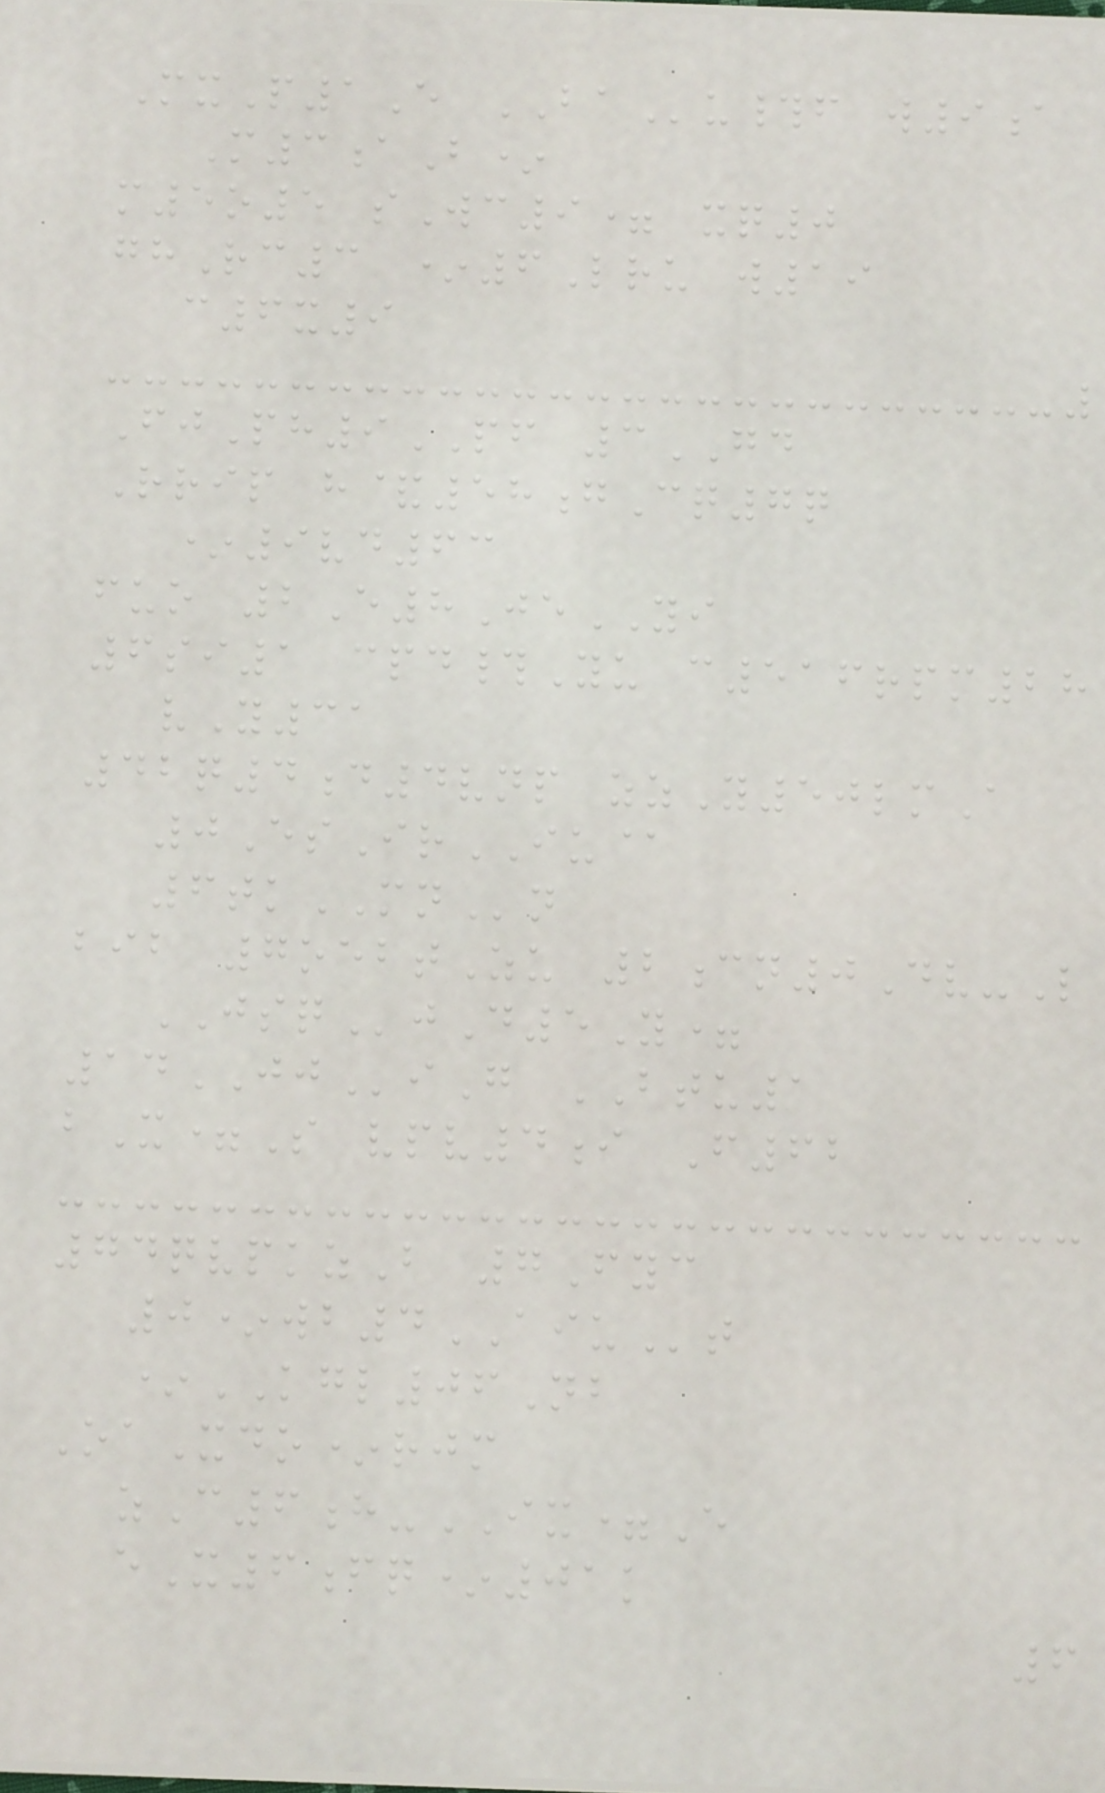MxP1E BAu#f w9a
M3aB*
m5o5 sWc9= xq0
ghRc3 *6Lru w19
c6x9
FjPh9PF 3GD
Rrip h&58gCq7q
*9vd63
fuo 2E8JeYI
6si1 cpd#Yu c516rpm28
vY31
42q4d4vnp zzY50lmA
0EsIrIU@
6tkMNn
bib 7oebtZu 2cn0Dv-L
JSQjD5Y=
14JJiG BTU1
bX=S vpv4i F62
74qvpkzB 7Fyc
0*wb4AIUt
*KGL06Nb
OaXdo*rjm
zC6h-IX=E
eX6fq*01k
6
